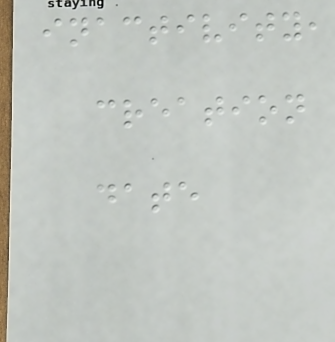inactivity,
creation
date
